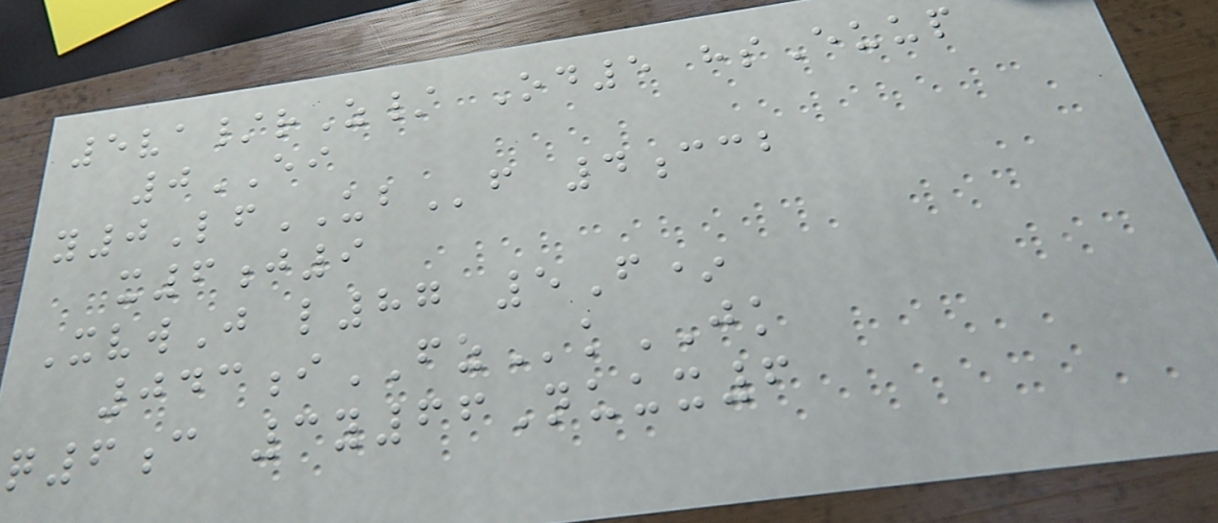5va/rZ/ Od5 hsEuup
0EI
y0LfUBf 4ccb
x6j9
XvwJ l87 5F*
043iFZkJK
q6c 3y66Nuux6
